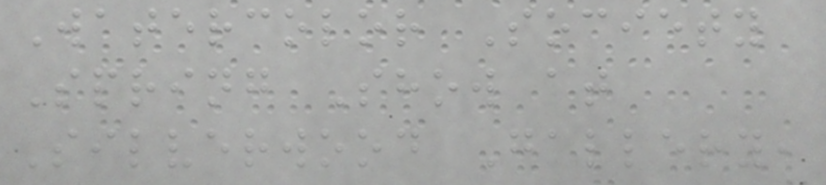Watercolor Society
Spring Show at
Silverwood Gallery,
